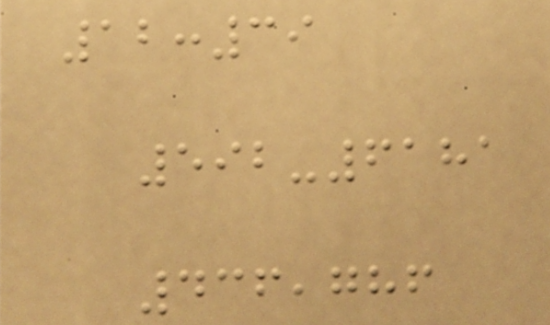12:39
592-6181
436,786
